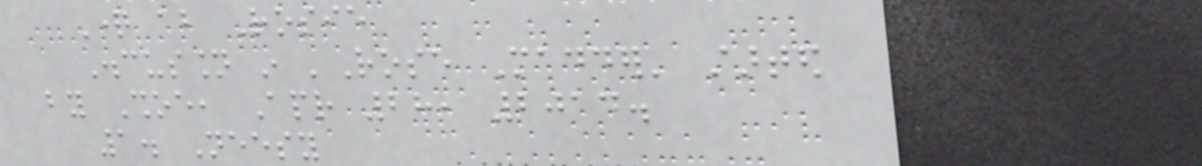Question about Rosie
Discussion in 'Rose Madder' started
by Shoe, Apr 28, 2014.
1. Neesy
